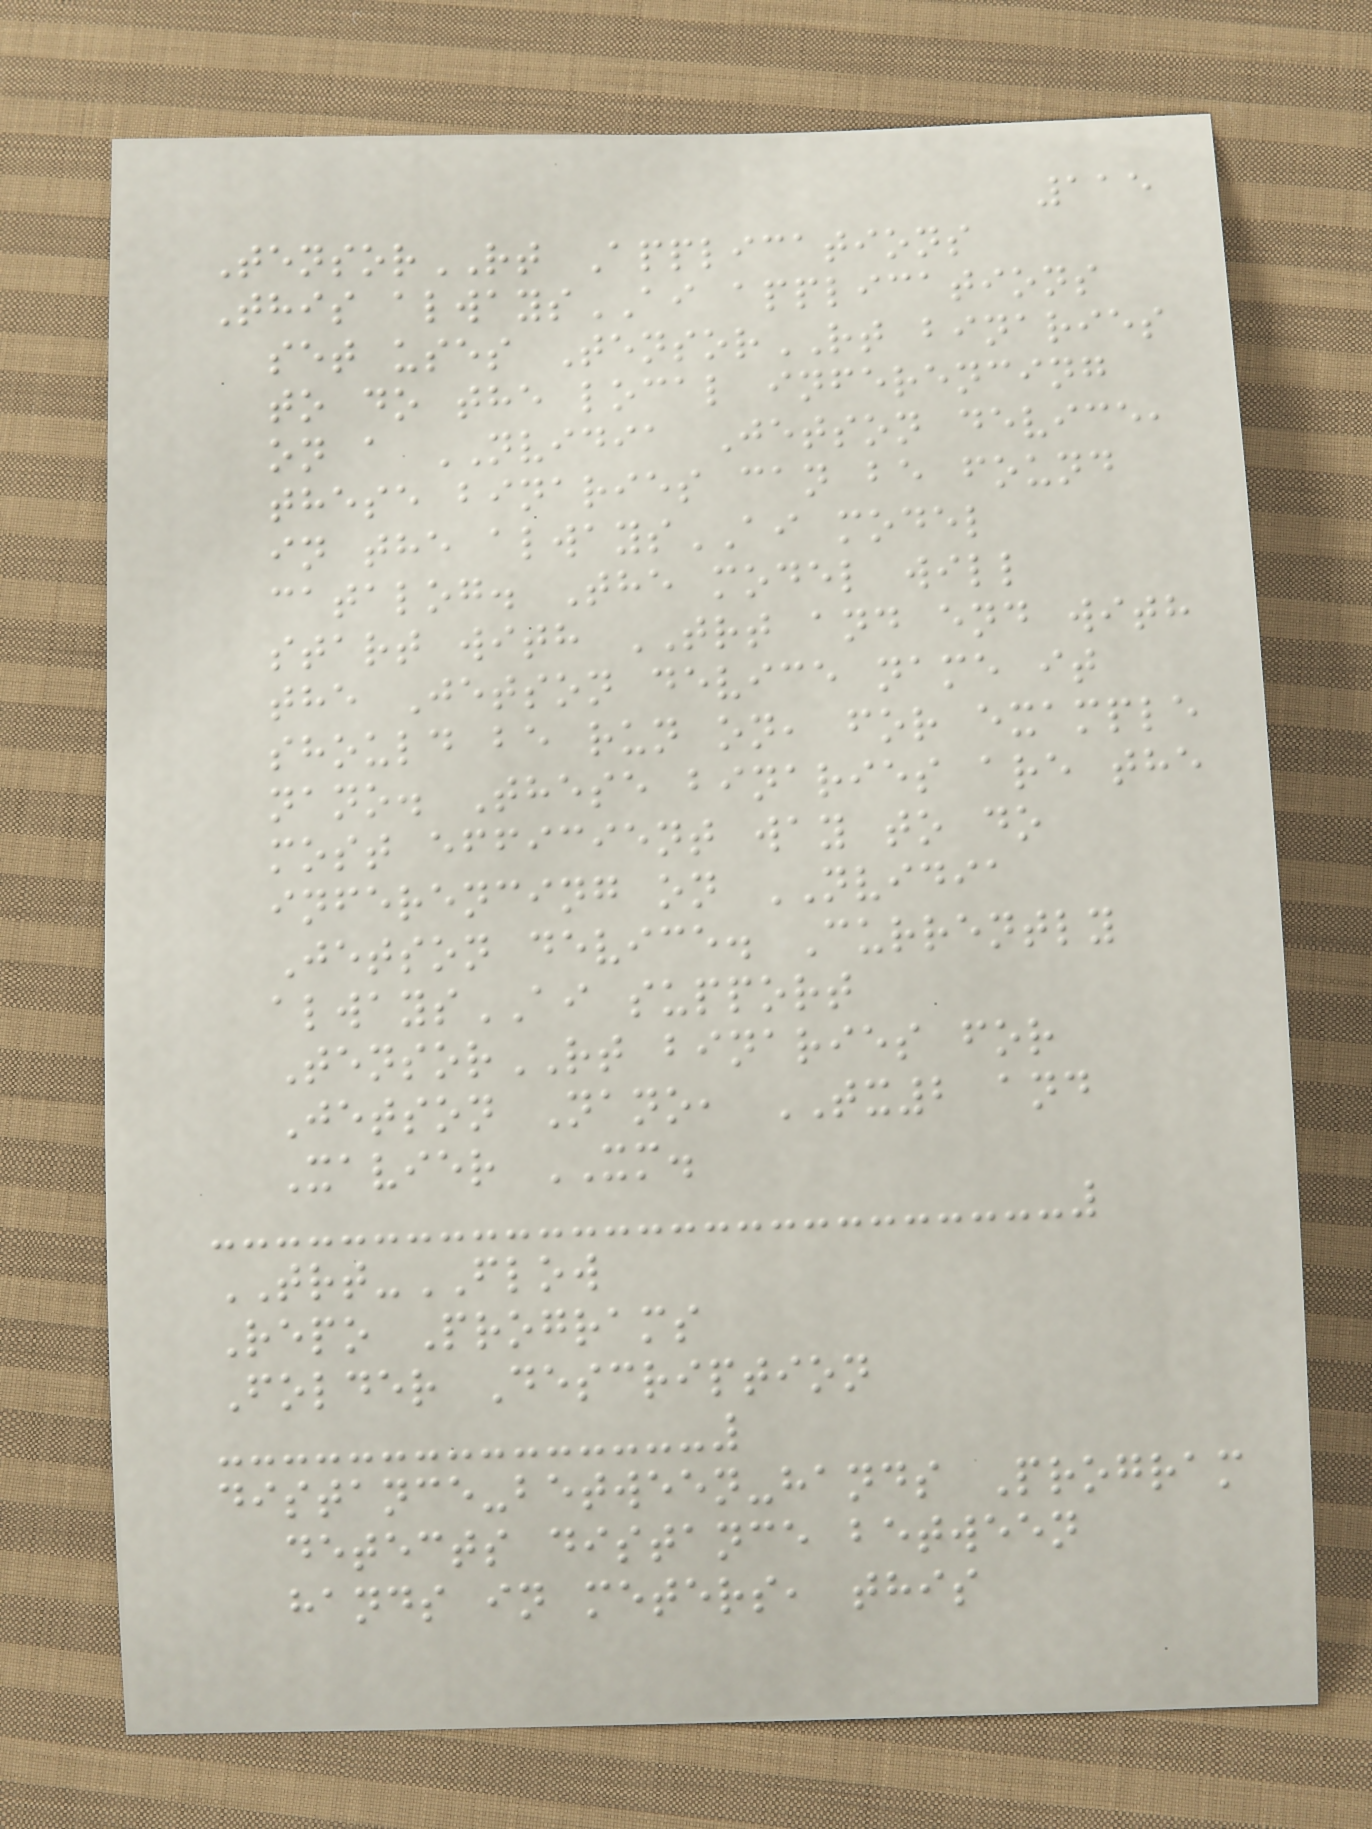115
TensorRT Applications
This alwaysAI applications
set uses TensorRT binaries
to do the local inferencing
on a NVIDIA Jetson device,
these binaries can be found
in the alwaysAI model
catalog. The model will
start with TRT and end with
the Jetson device name it
should be run on, for example
nano. These binaries are the
most efficient way to do
inferencing on NVIDIA
Jetson device. Currently
alwaysAI support
TensorRT binaries for
Jetson Nano, TX2 and
Xavier XM.
TRT-FLOW
Repo Programs
Folder Description
distance-between-hands Program
detects distance between
hands in meters, this
